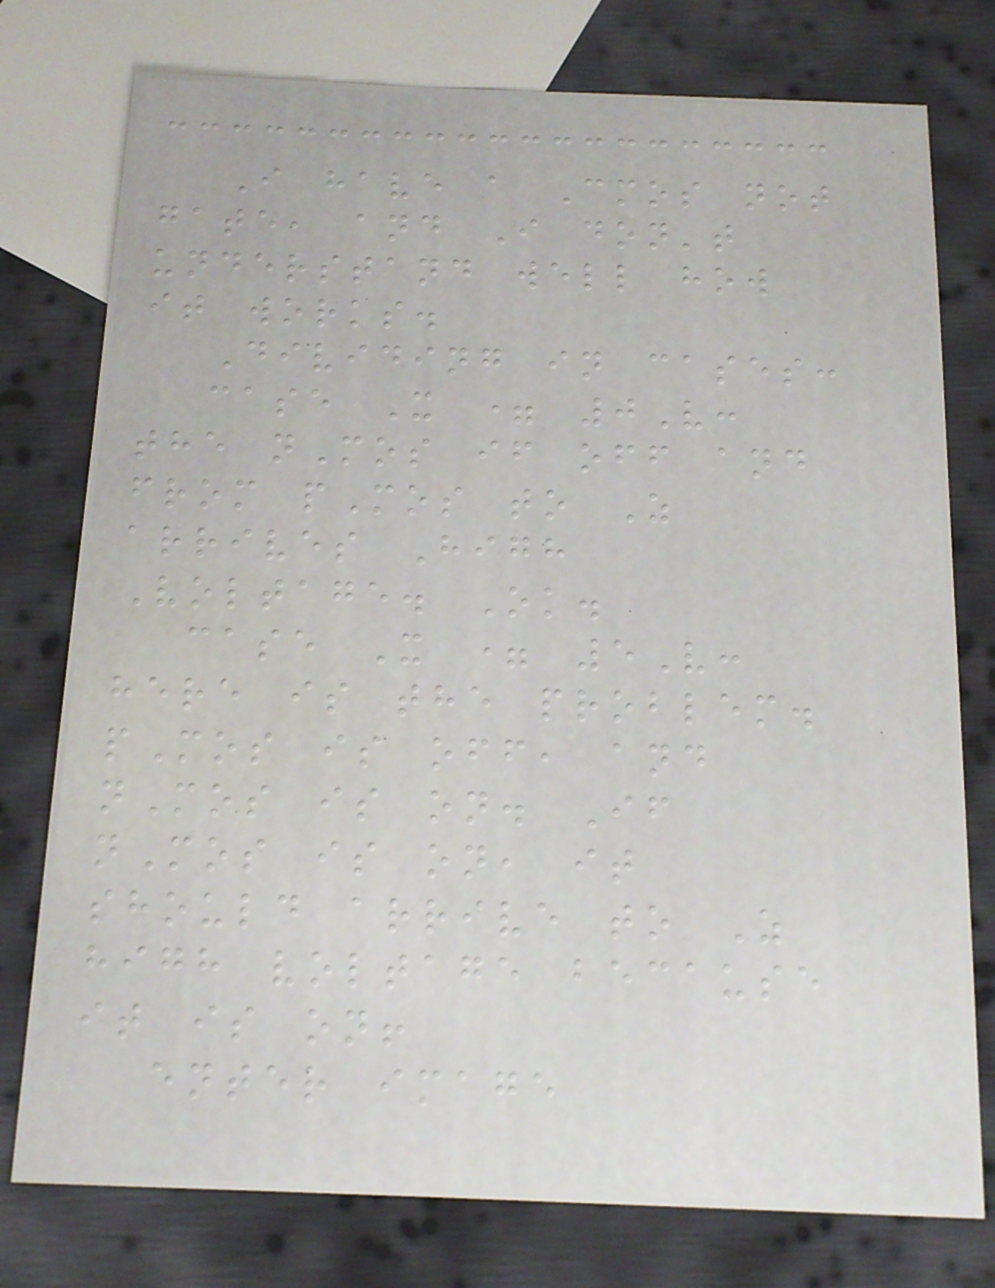I have a Cmos not
gate, and I don't
understand well how
it works.
Dividing in cases:
case X = 0V:
the nMos if off and
from pMos to Z
arrives High
Voltage. Ok.
case X = 5V:
here is the problem.
pMos is off, and
nMos is on. If
nMos is on, it
should arrive to Z
high voltage because
it is on!
enter image
